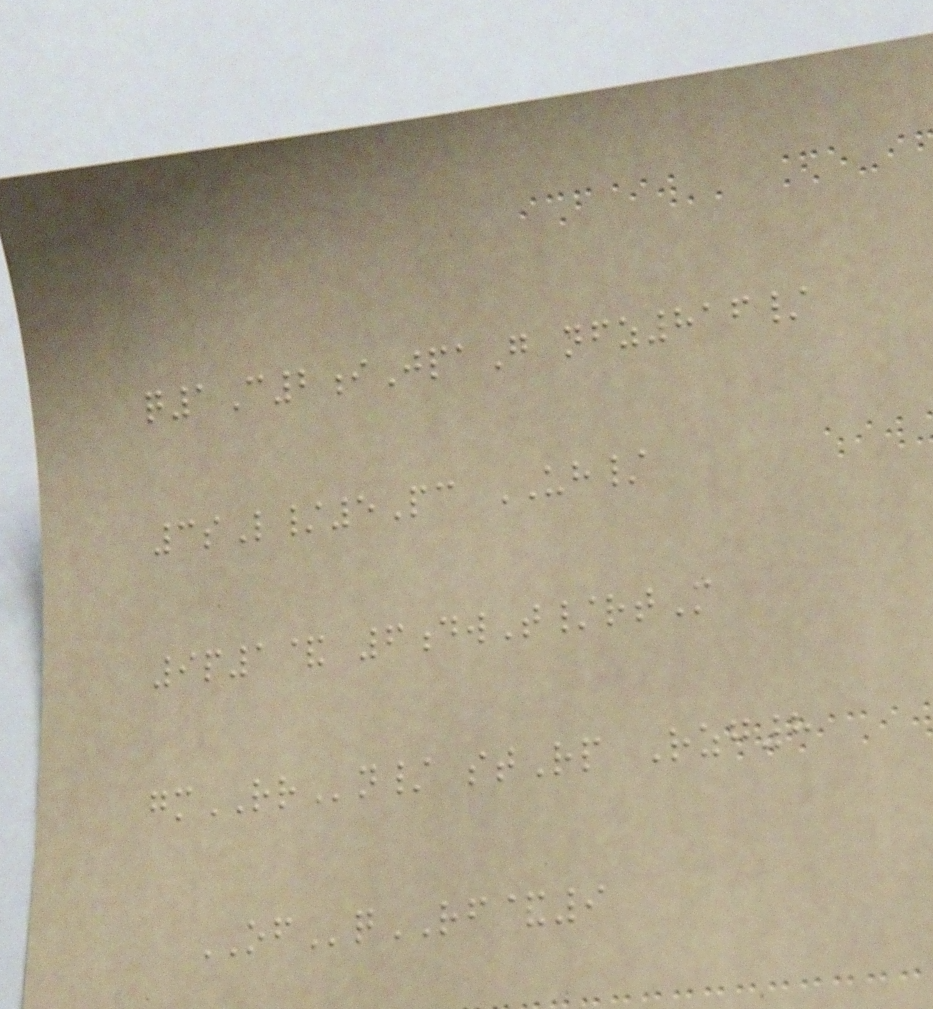q1C2iJpaG nfz816/
3sL/5Pc UH/
9p1& 6dwT/rtM
gmRRn/ stRp Rzg8
OFqRF&9
